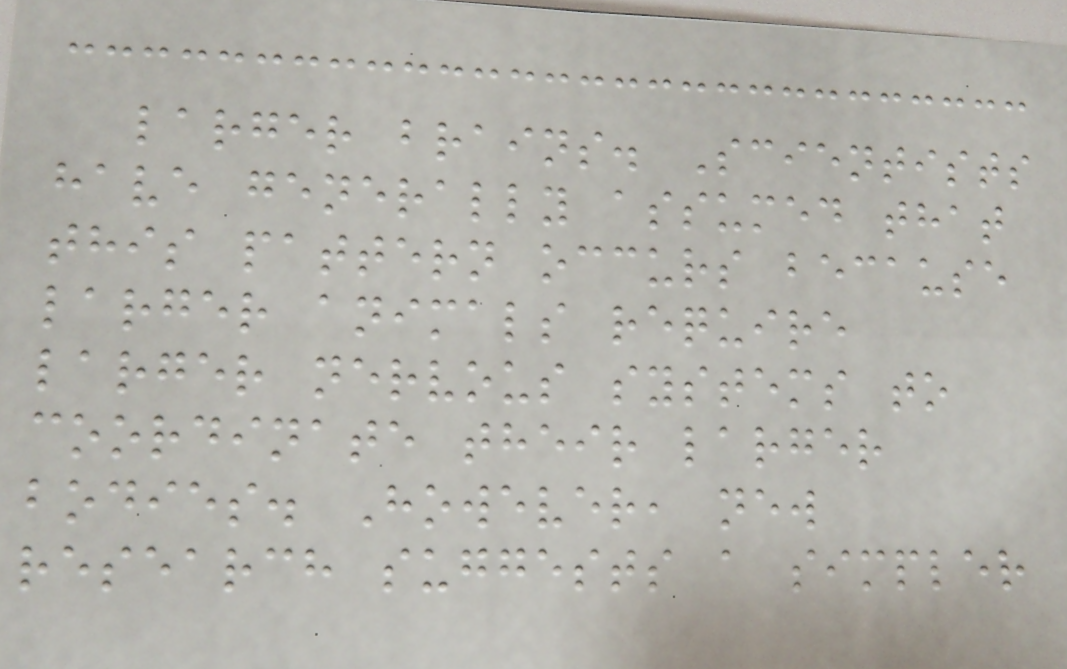larger brains. Scientists
have generally assumed that
this pattern occurs because
larger animals require
larger nervous systems to
coordinate their larger
bodies. However, new
research suggests a simpler
